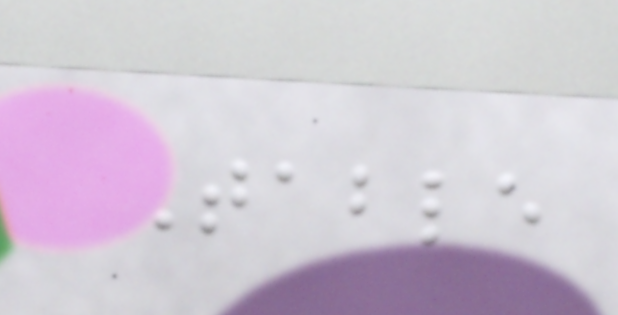Table
